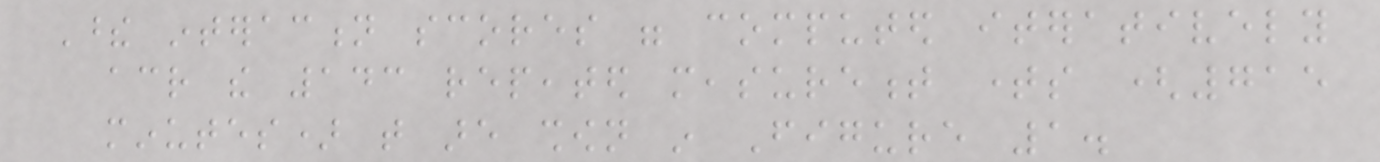These interaction scores were computed iteratively
across the 143 repeated measurement times (715
minutes) that are shown in Figure 1.
